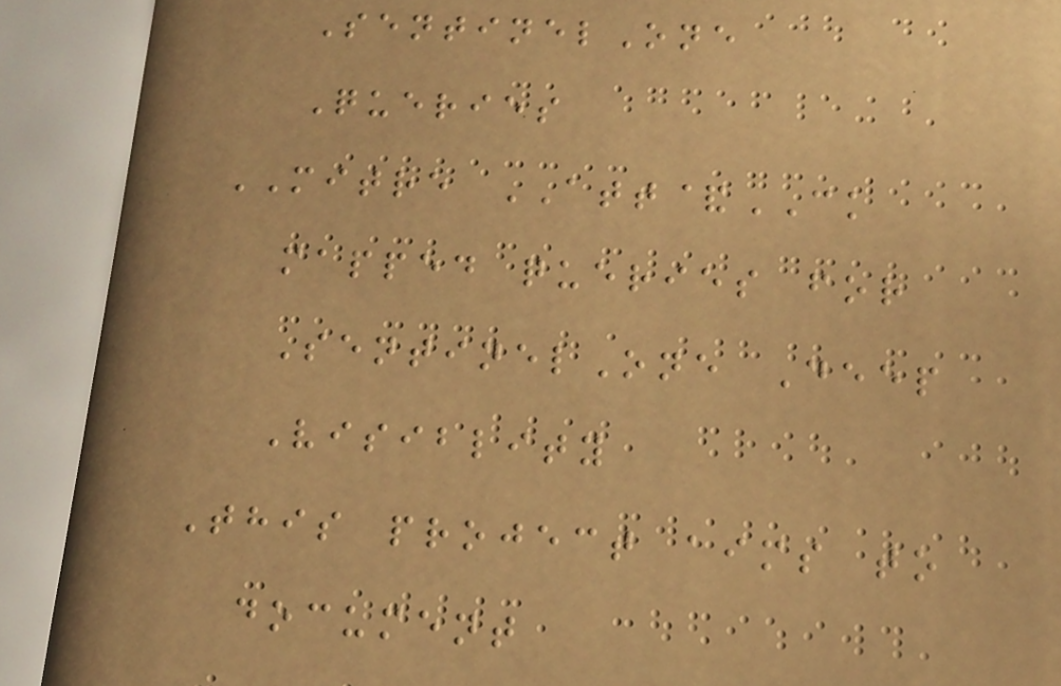SentinelOne
Queries
MITRE ATT&CK
mapped queries for
SentinelOne Deep
Visiblity
This project aims to
document
